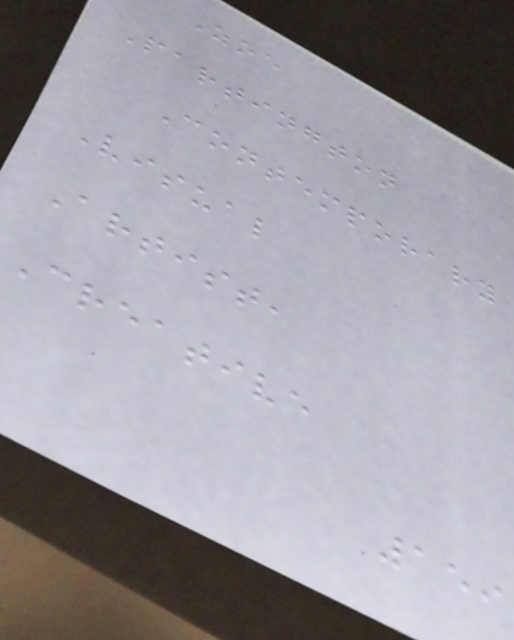Zoe
Partington
Contemporary
Visual
Artist,
Creative
159
